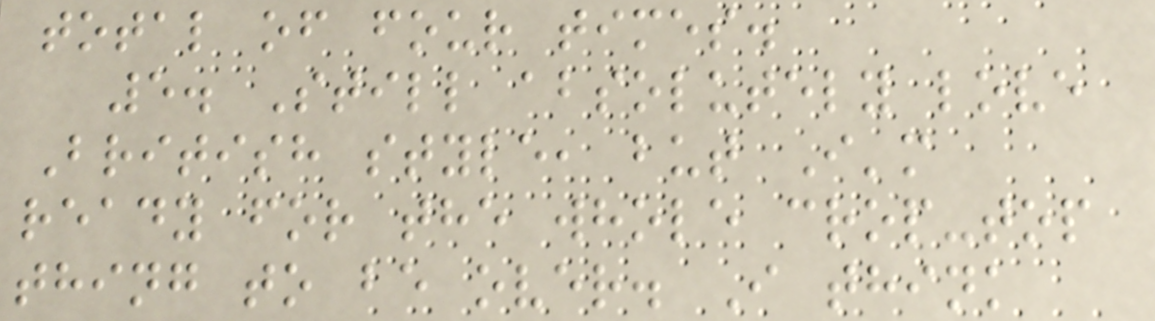total of four times.
5. Still absolutely love
British style, but I'm
ready for the whole crop-top
thing to be over. I think
